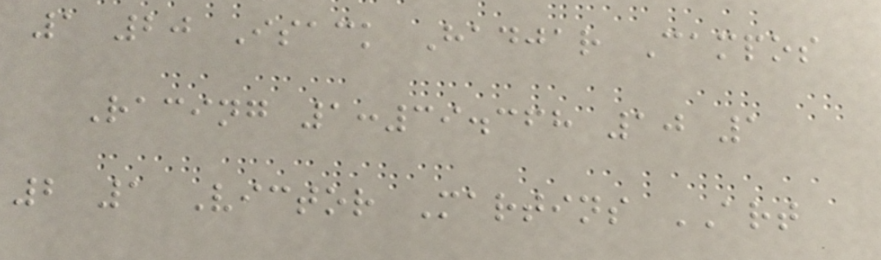1 20 Isack Hadjar Campos
Racing 1:39.368 10 1
2 1 Victor Martins ART
